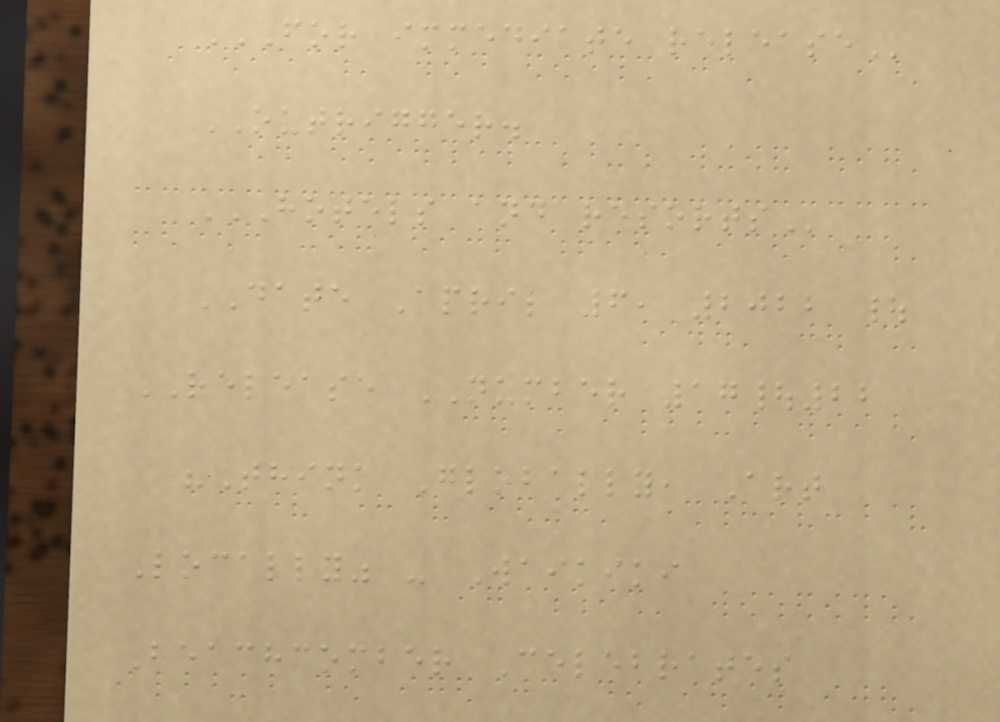FOR IMMEDIATE RELEASE
OUTRIGGER.
HOTELS AND RESORTS
DATE April 6, 2022 |
RELEASE NUMBER 17|22
"Think Globally, Art
Locally" - Waikiki
Beachcomber Celebrates
